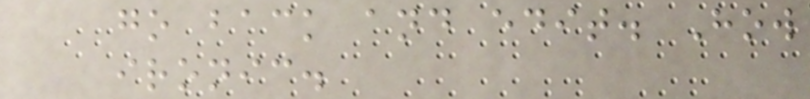go back and edit. How
ironic.
